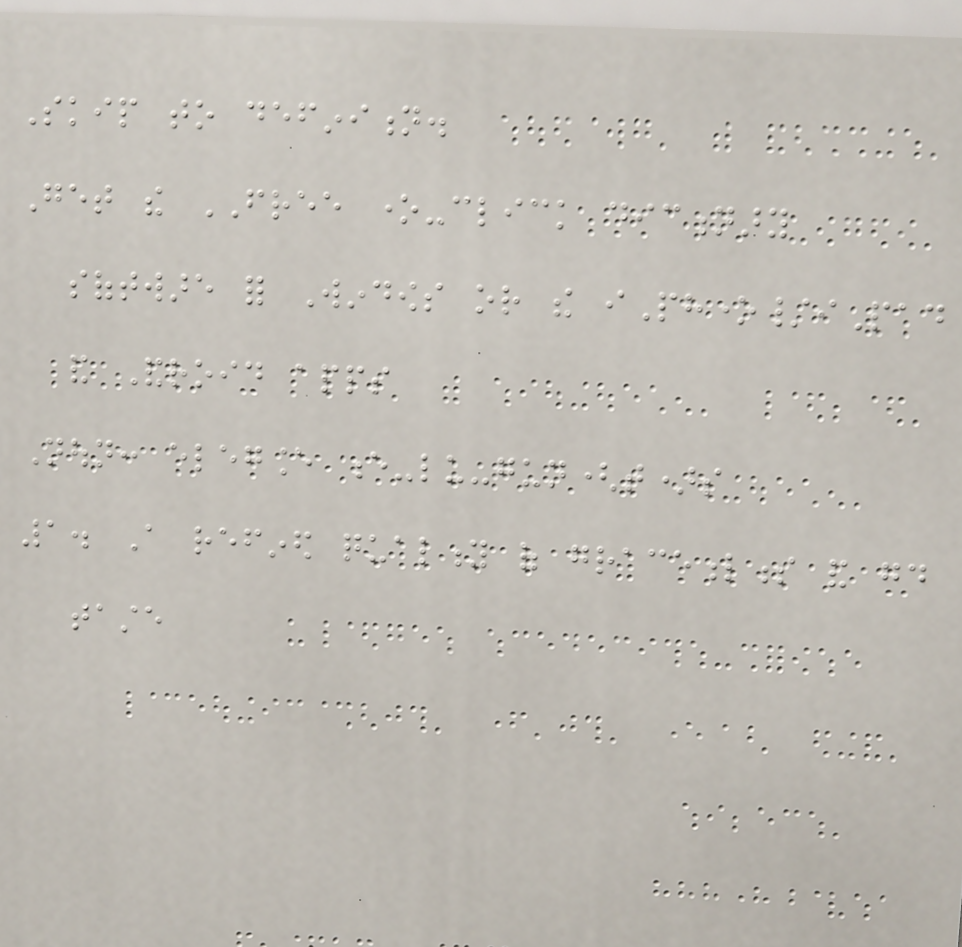Skip to definition.
Get the FREE one-click dictionary
software for Windows or the iPhone/iPad
and Android apps
Noun: elegance e-lu-gun(t)s
1. A refined quality of gracefulness and good
taste
